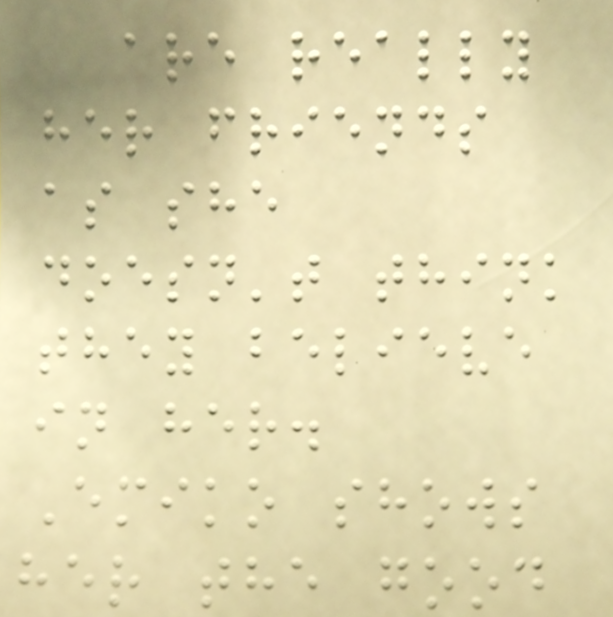are really
her friends
as she
doesn't think
they believe
in her.
Emiko shows
her the good
